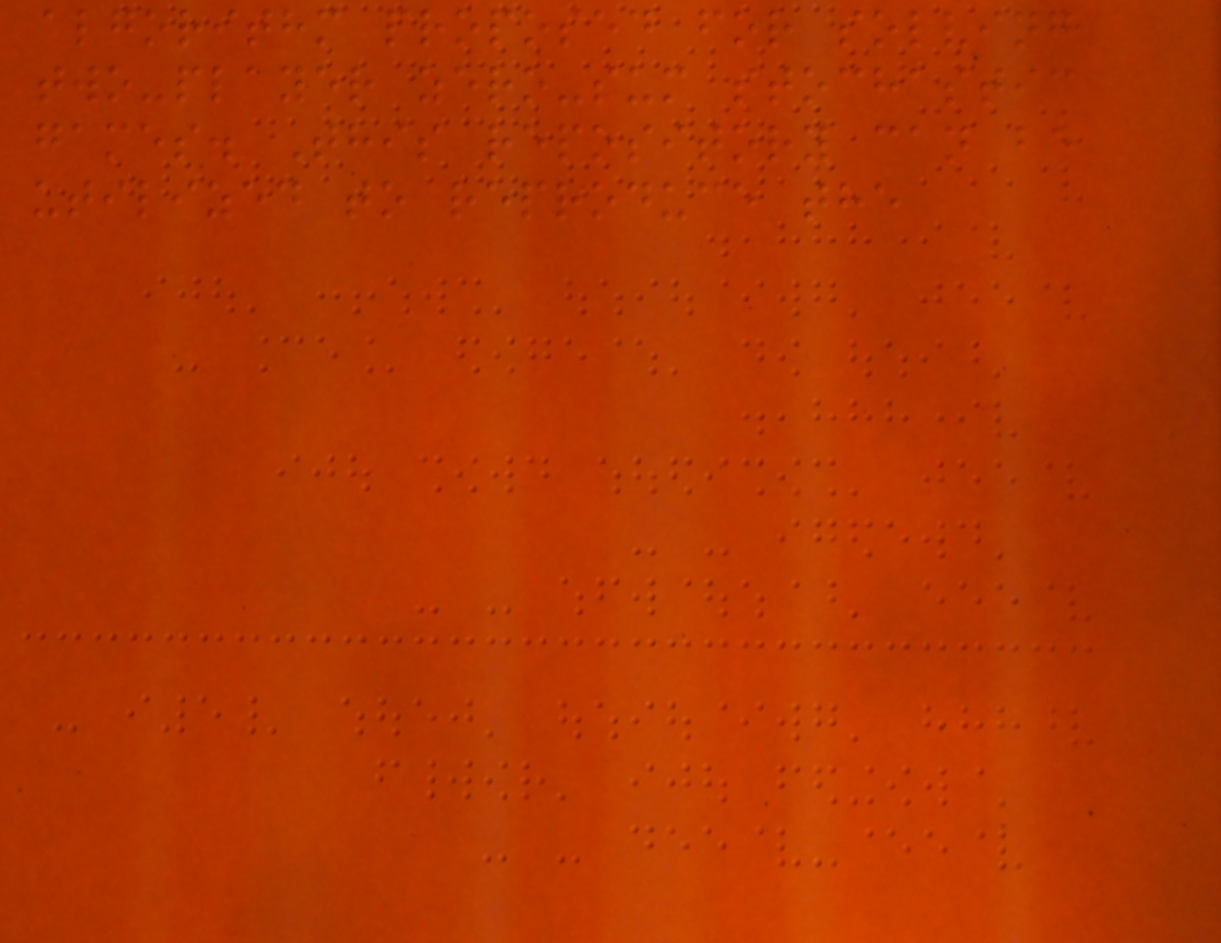algorithm proposed for solving
two-player zero-sum stochastic
games. This repository can be
utilized to reproduce the
